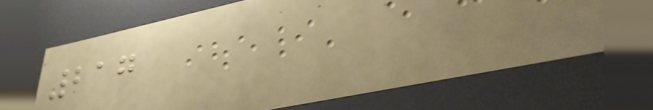217
